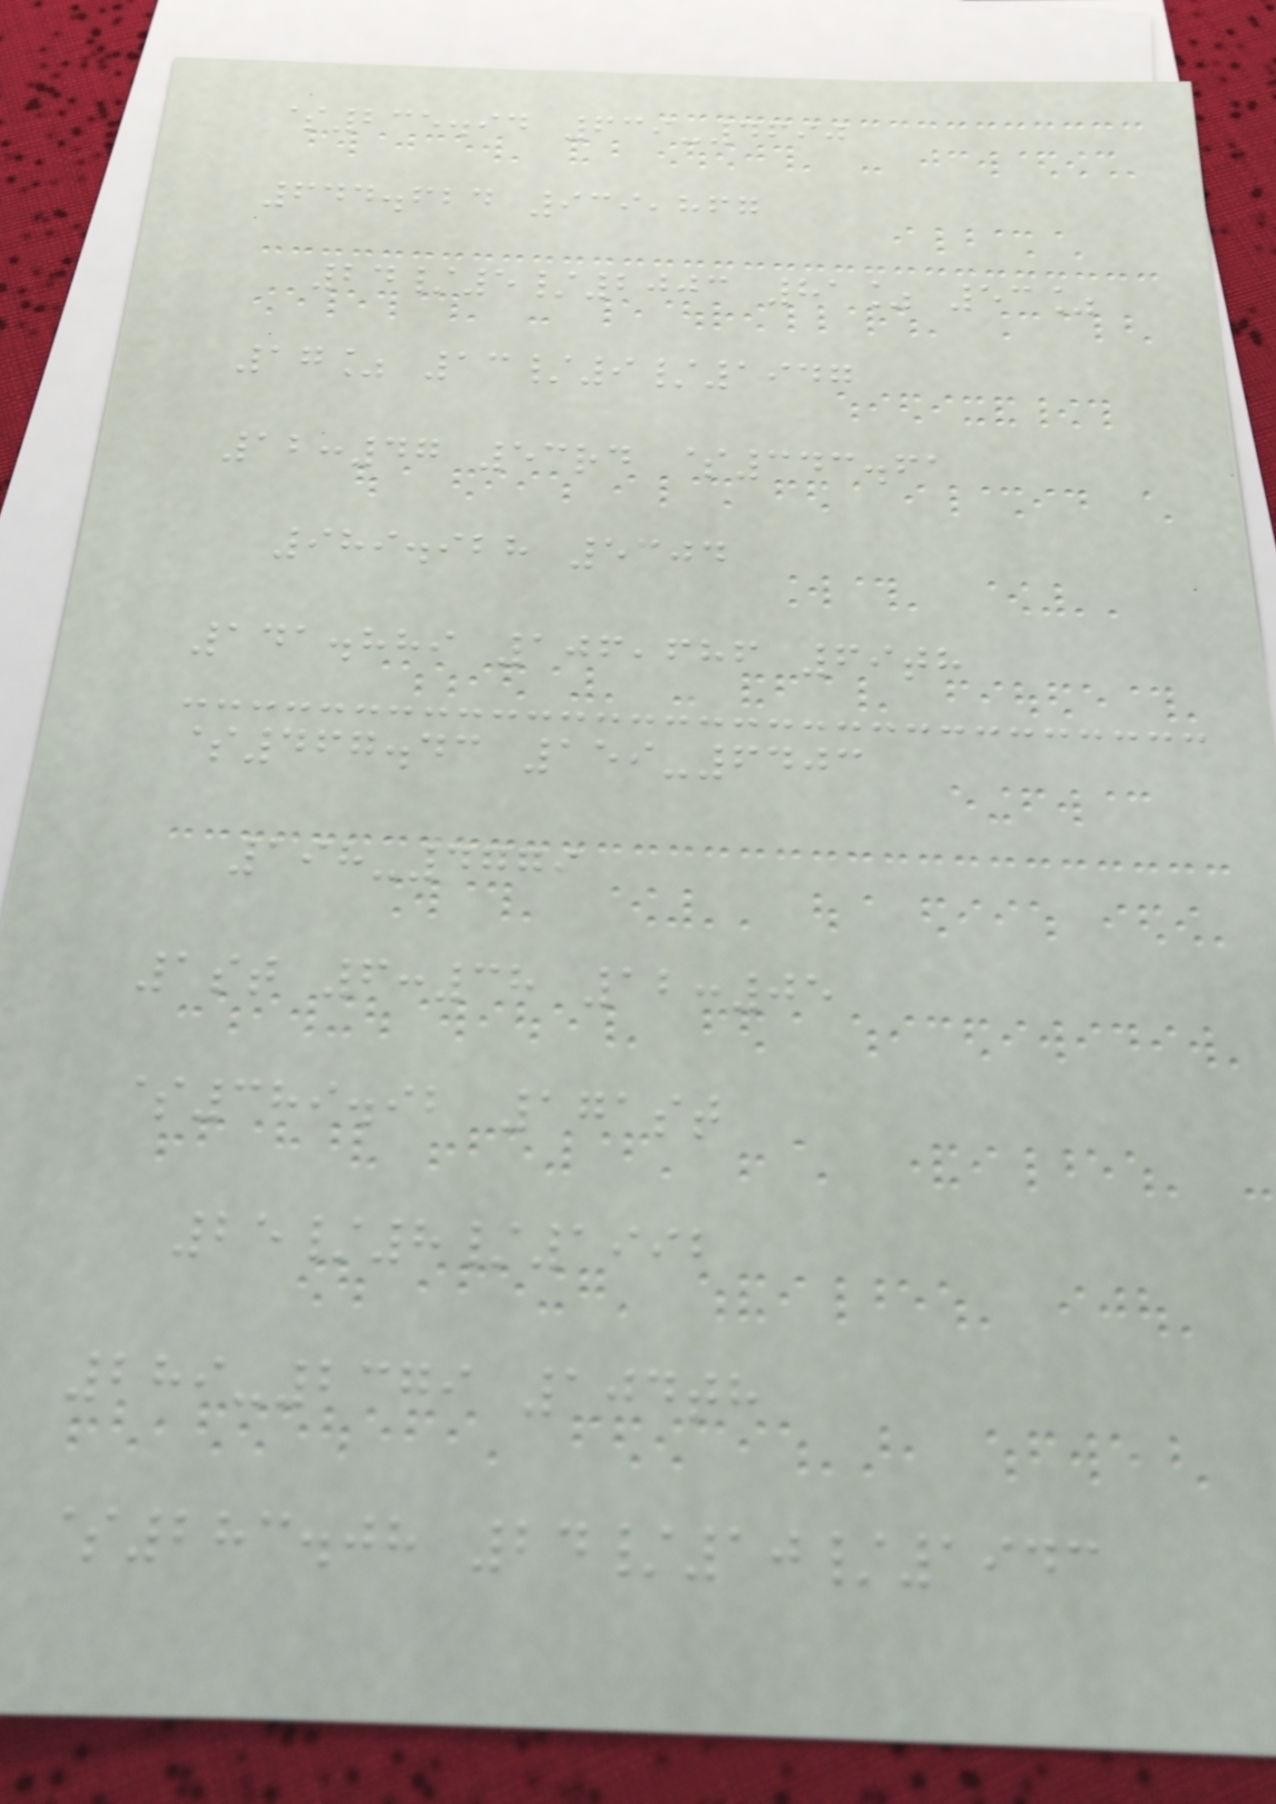$235.94 639-4690
644.624 939,867
24/5/2003 81% 53%
17% 13/9/1947
12:47 53rd $343.61
989.928 5304
141.889 106,686 69th
$467.43 159-6403
198-4779
1st 6:38 12:05
$389.92 171st
25/8/1992
289-2379 104th
$283.08 24/10/1943
